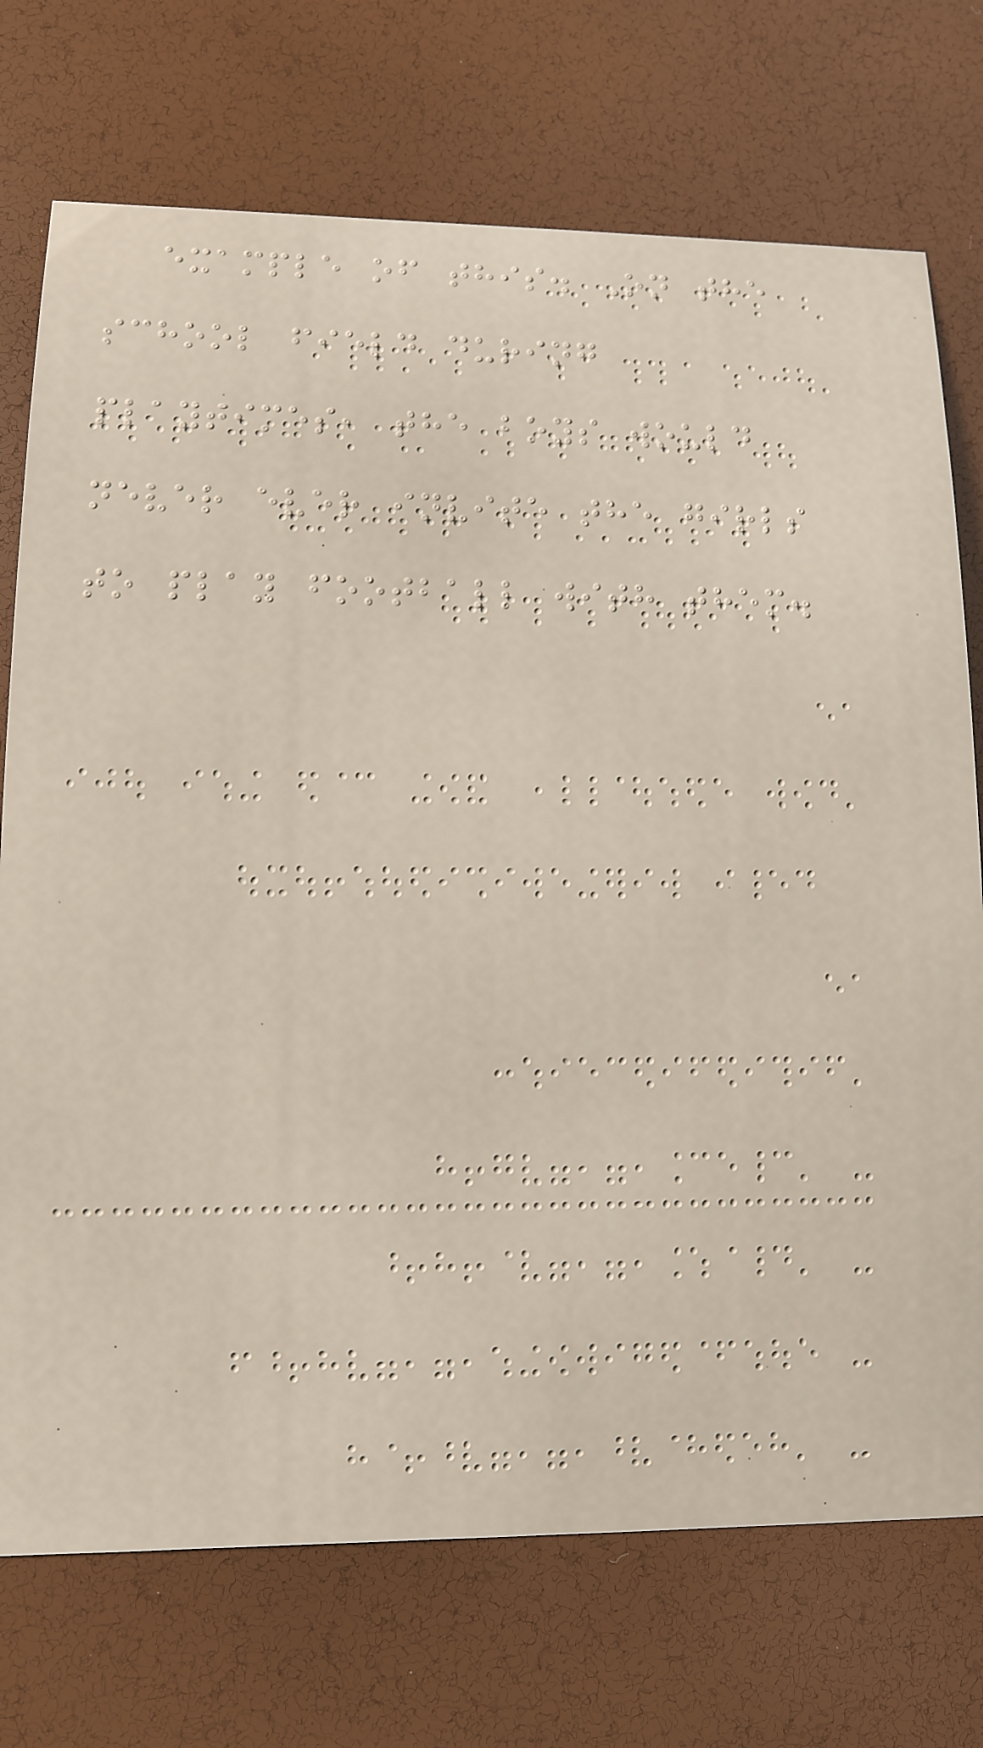example of this. On the
school field during
playtimes, the boys would
never ever invite the girls
to play football with them.
